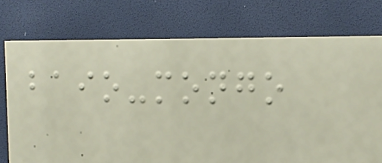baio-mongo
